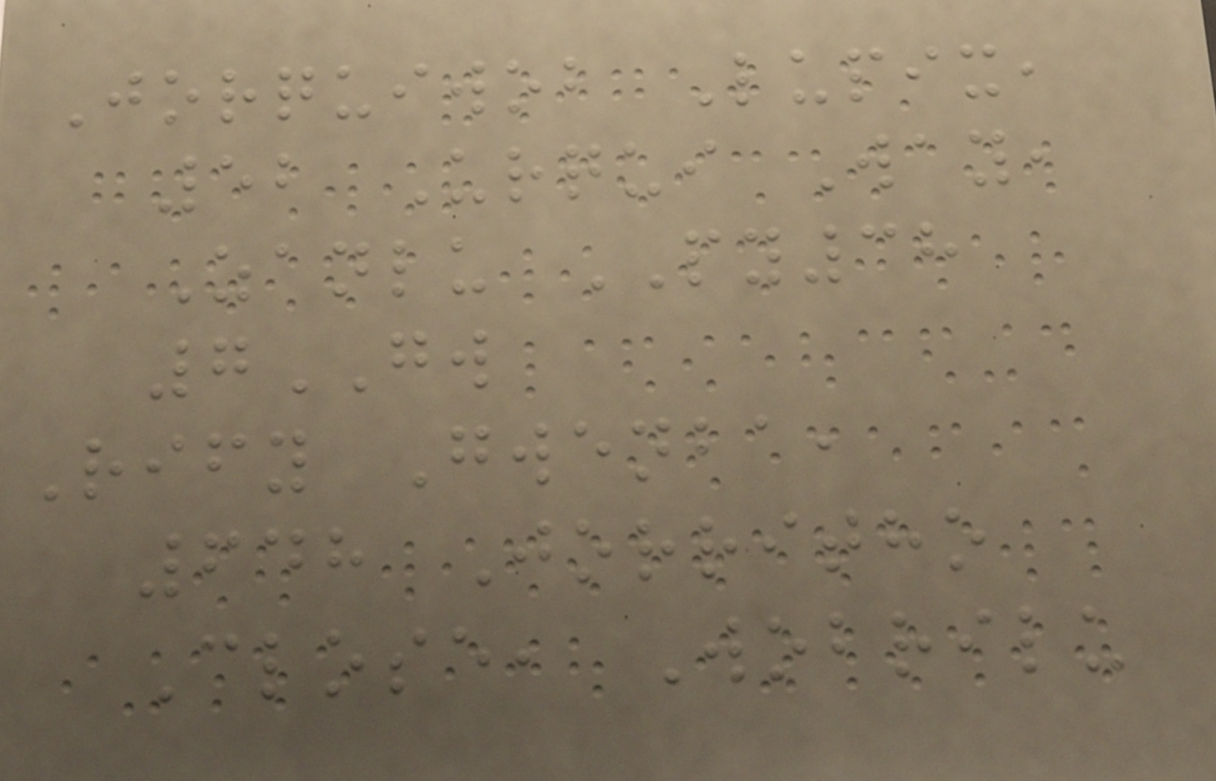Jorquiwob Lupix,
52 Urqui Way,
Zanlu PY38
7GW
Rify Gwenba,
648 Jorritho
Close, Wobrilu
